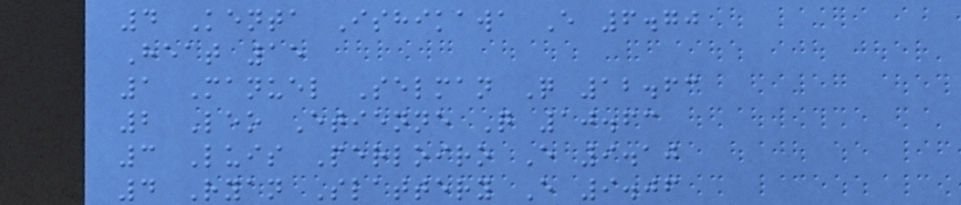4 Kenta Ishikawa E 6.70
Heat 15
1 Manuel Selman Q 12.63
2 Leo Etienne Q 10.63
3 Luis Perloiro E 9.10
4 Ryan Slattery E 9.06
